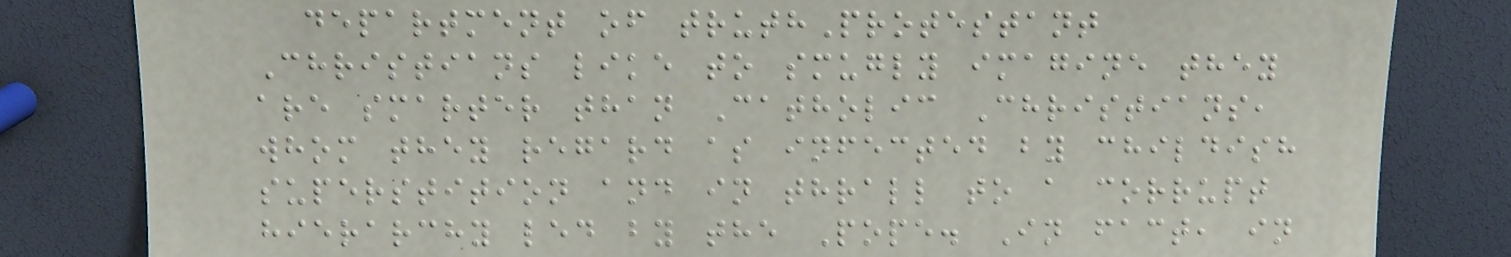department of truthProtestant
Christians like to smugly imagine they
are smarter than Catholic Christians,
whom they regard as infected by childish
superstition and in thrall to a corrupt
hierarchy led by the Pope. In fact, in
